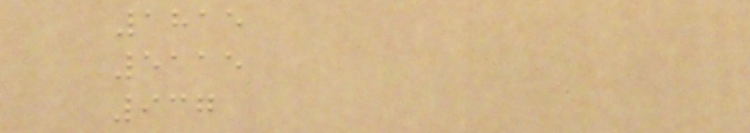1815
5115
937
